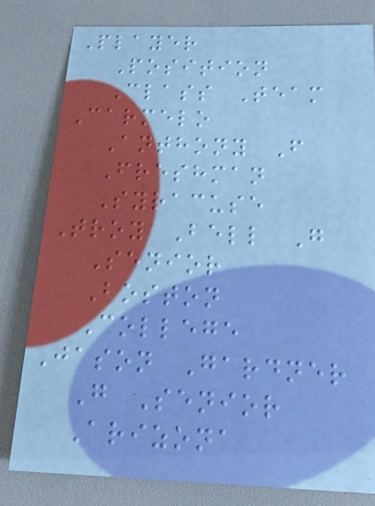Player
Position
Class Team
Carmelo
Anthony F
Freshman
Syracuse
Troy Bell G
Senior
Boston
College
Jason Gardner
G Senior
Arizona
